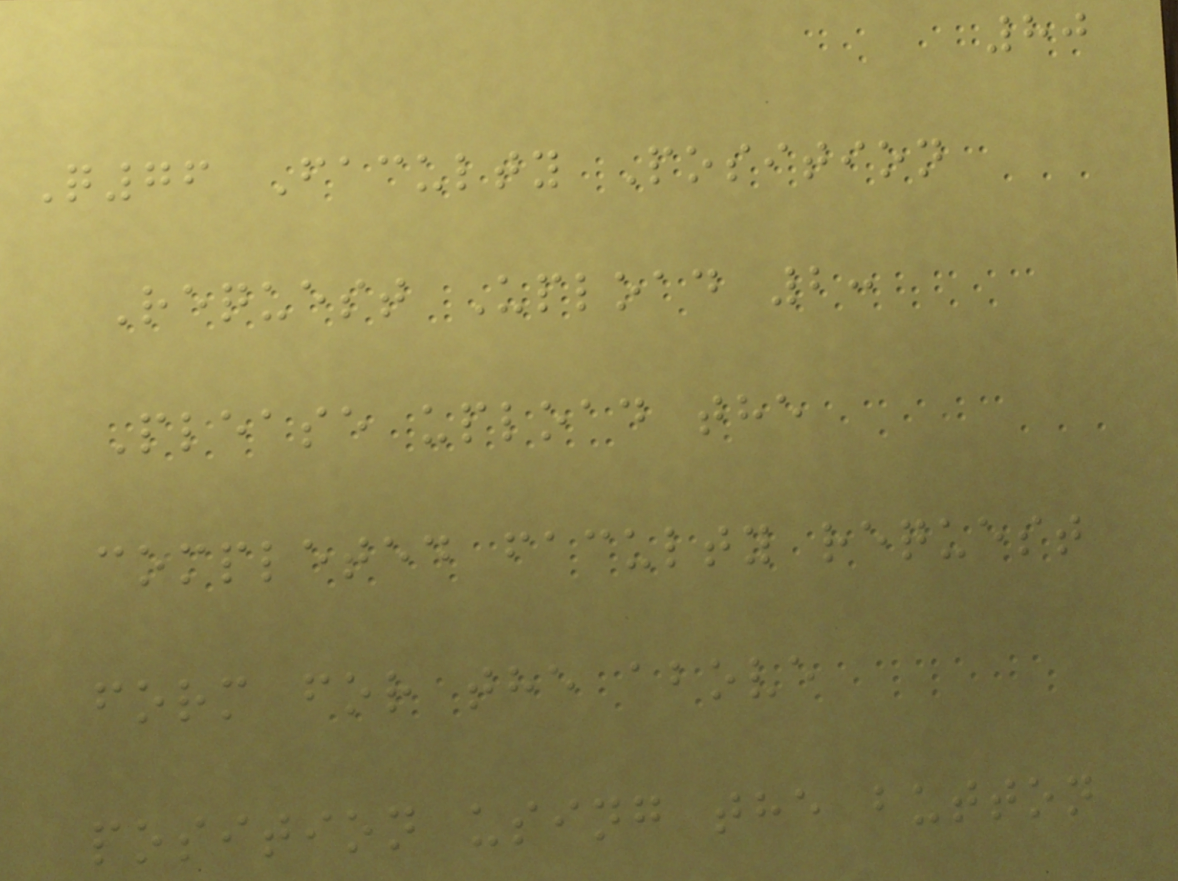80
Q76 Faculty Position
Request Upload 2:
Please upload the
completed faculty request
form for the above
position using the button
